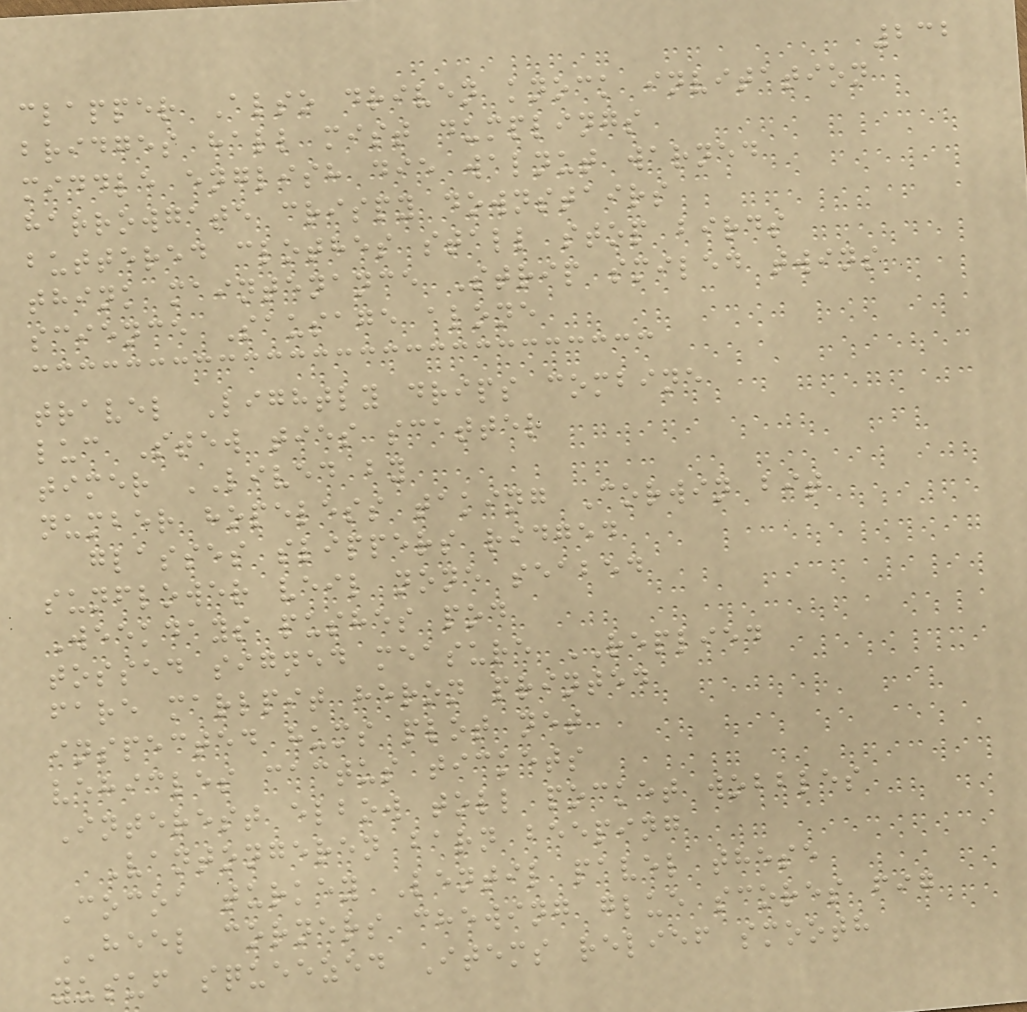232
clapper Also driven knock invitation
bridges hall mist dumplings
middle english die walnut warned
harrowgate crispy downstairs
buttered clothes stall stop birds
think maintenance Strip smiled twins
science Sausage alone
travel Lightly drips combine
luc Stew ties scatter
timer LIVED by
number hopeless taking Corwin bit
glasses slippers ridged
sunflower veil none seabed
Weekdays pushes pod
tossed signed measure REPLIED
fare marlpit heron printed
inspected hums plot net
vehicles cactus tickets
Interest elbow toll pocket wobbles
Vantongeren barn beeping
Cocoa turkey Lentil pavel these
HEEL corners chewing glue scores fig
yusuf squeezed Items relief smooth
